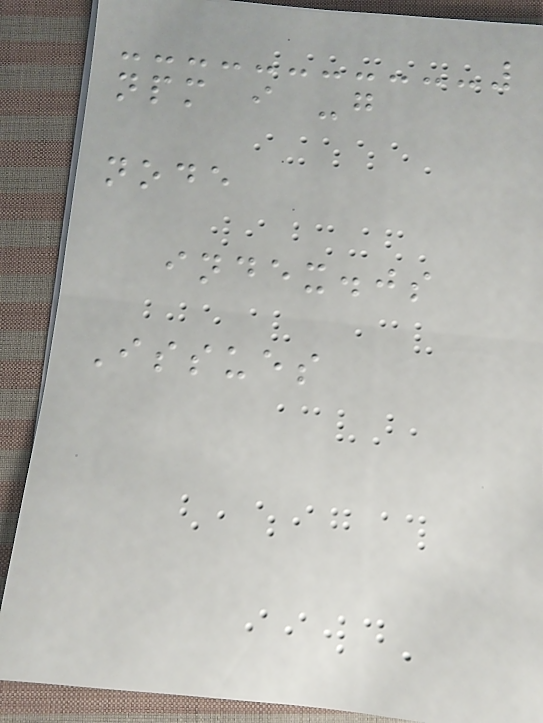npm i -g
node
index.js
Issues
